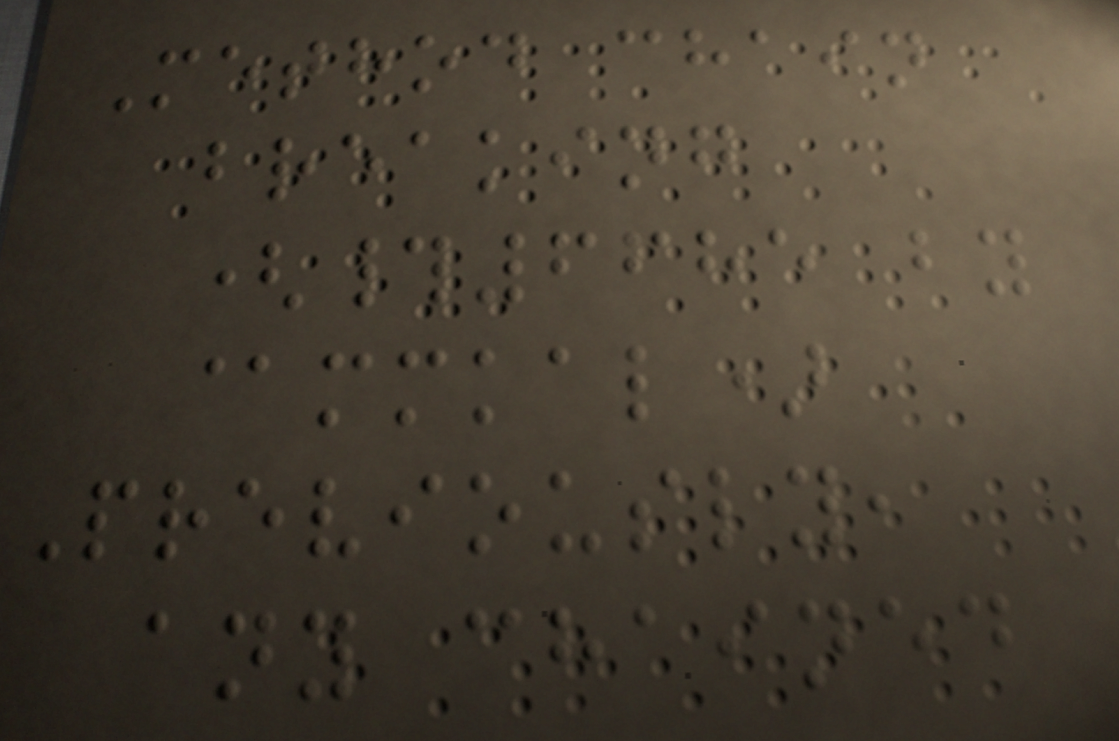Method chain
breaking
(#6685 by
@mmkal)
Previously,
any chained
